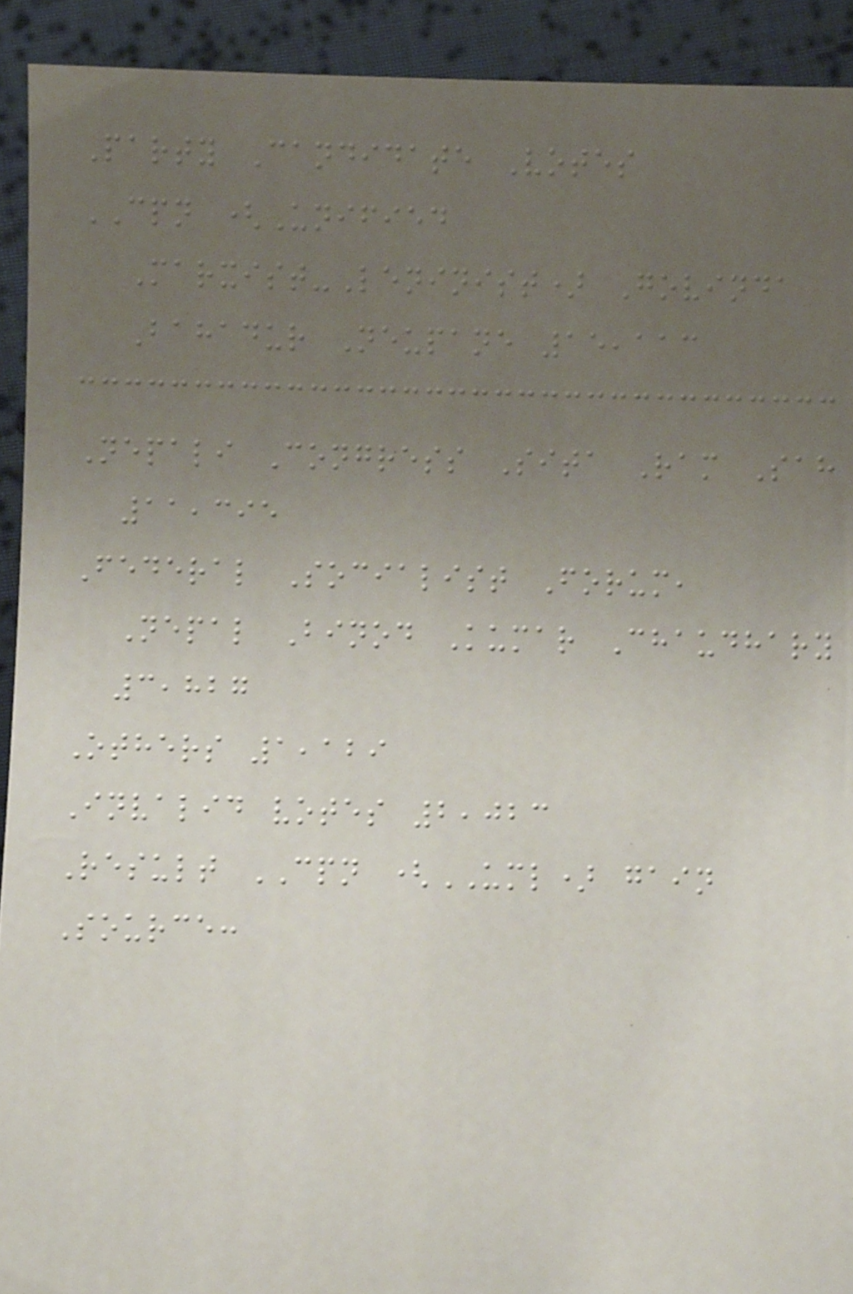Party Candidate Votes
CPN (Unified
Marxist-Leninist) Govinda
Bahadur Neupane 15,113
Nepali Congress Sita Ram Sah
11,395
Federal Socialist Forum,
Nepal Binod Kumar Chaudhary
3,827
Others 1,129
Invalid votes 2,023
Result CPN (UML) gain
Source:
